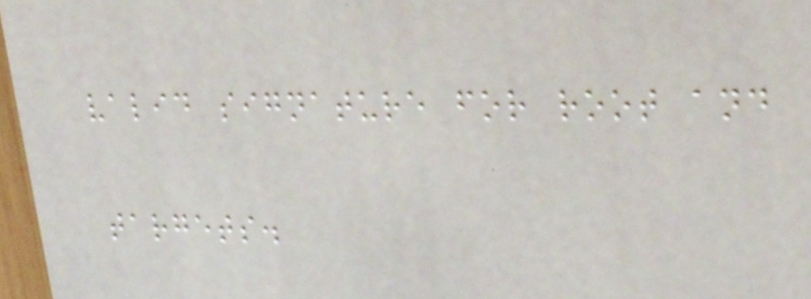valid signature for root and
targets.
